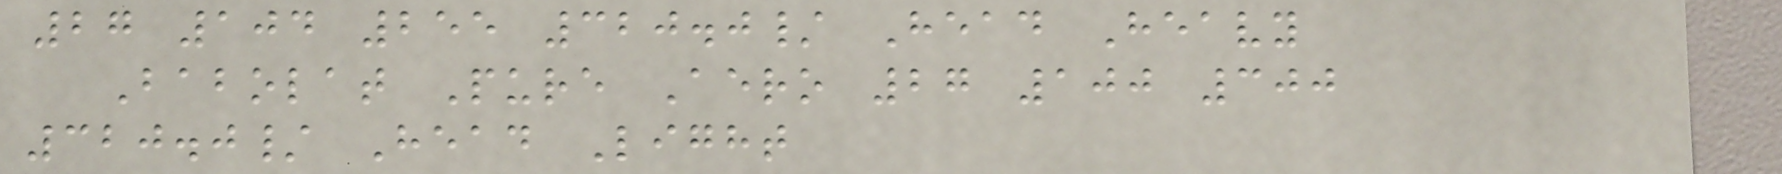27 104 255 320.0/ Head Heavy
Babolat Pure Aero 27 100 300
320.0/ Head Light
